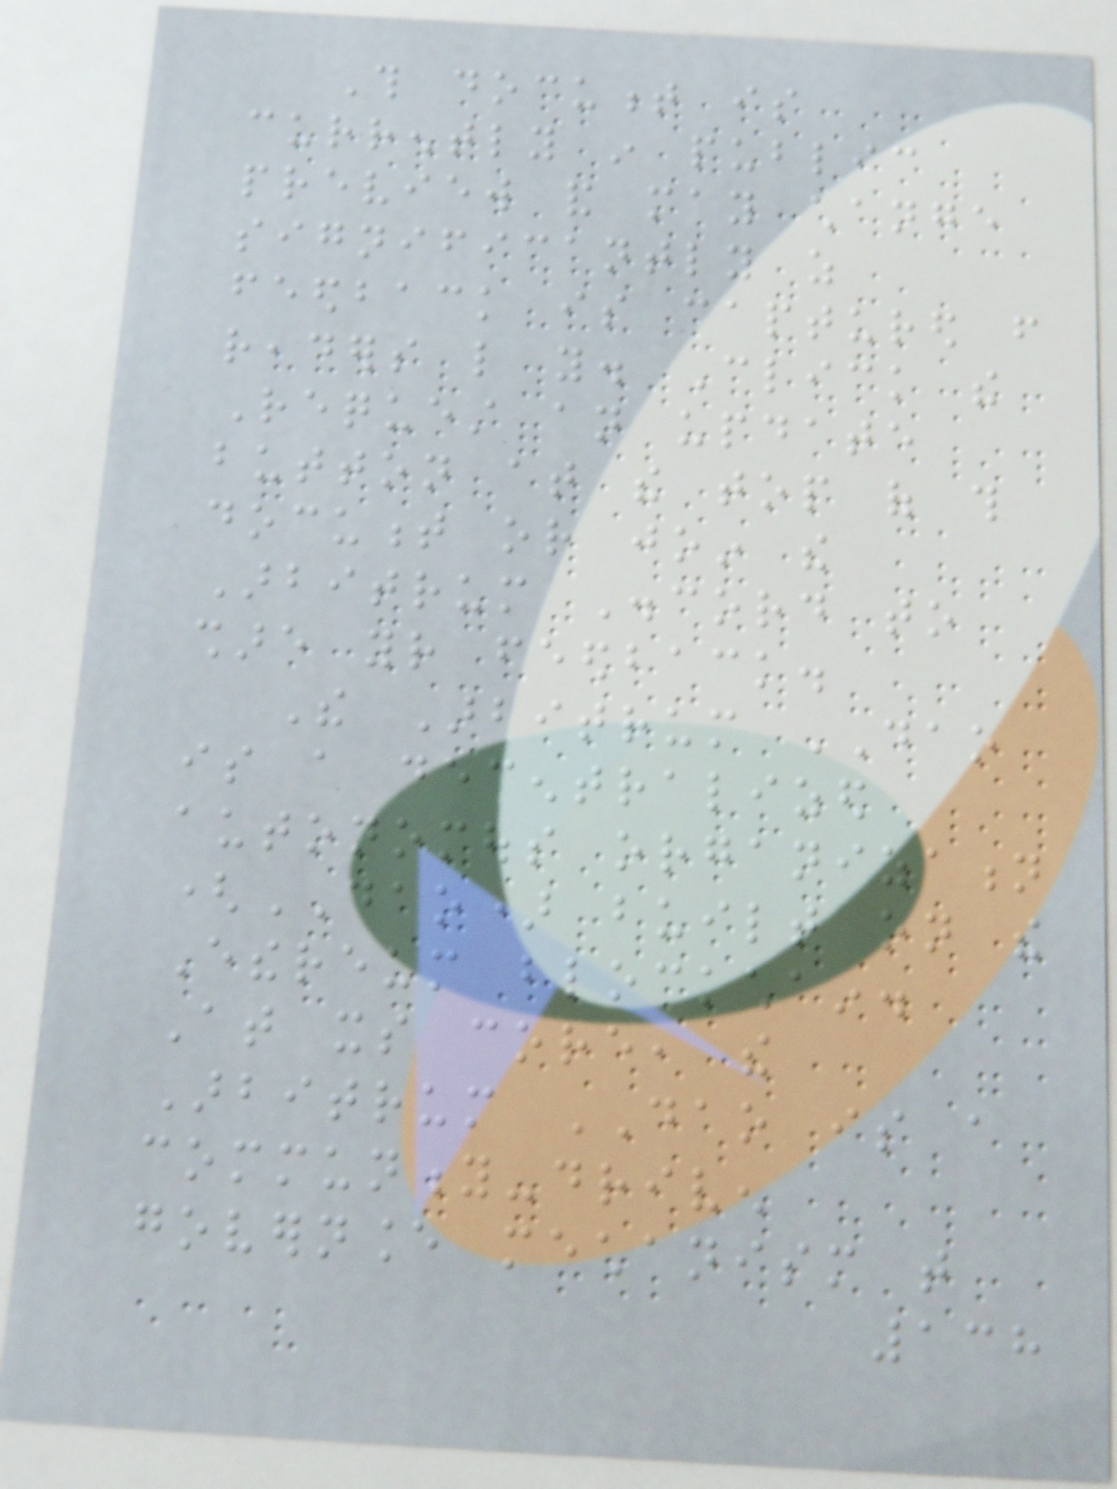This document is
currently in public
preview and may change
significantly as
feedback is captured from
readers like you. Click the
Request an update
button at the top of this
document or join the
Arbitrum Discord to
share your feedback.
The Arbitrum DAO
is a decentralized
autonomous organization
(DAO) built on the
Ethereum blockchain.
At its core, the
Arbitrum DAO is a
community-driven
governance mechanism that
138
